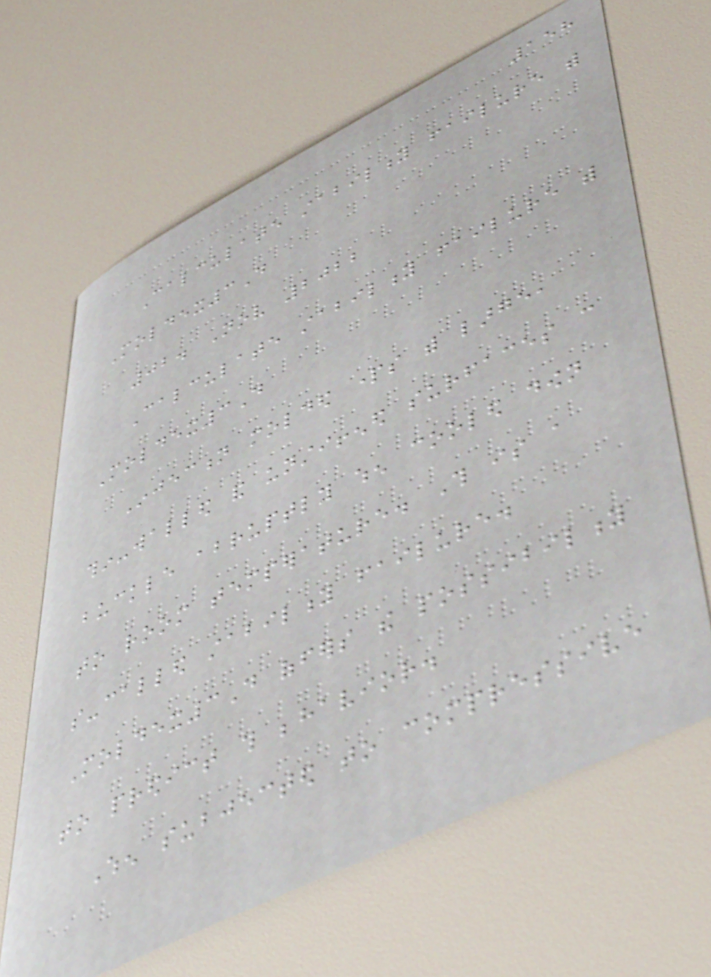158
Calculate stability failure with
Moldex3D
02. Nov 2022
Calculate stability failure with
Moldex3D
Injection molded parts with large,
thin-walled and unstiffened surfaces can
buckle abruptly when cooled down
to room temperature. This is a
so-called stability failure.
Moldex3D offers the possibility
to predict this behavior.
When subjected to compressive
